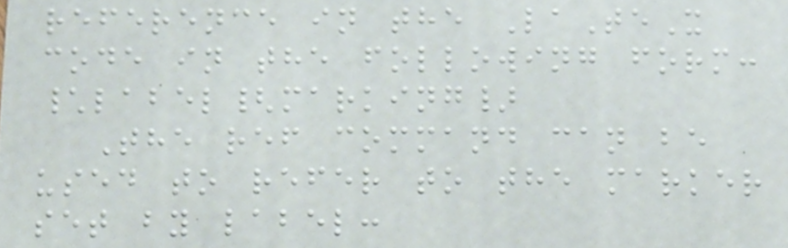reference in the LaTeX
code in the following form:
\label{marking}
The ref command can be
used to refer to the marker
set by label:
